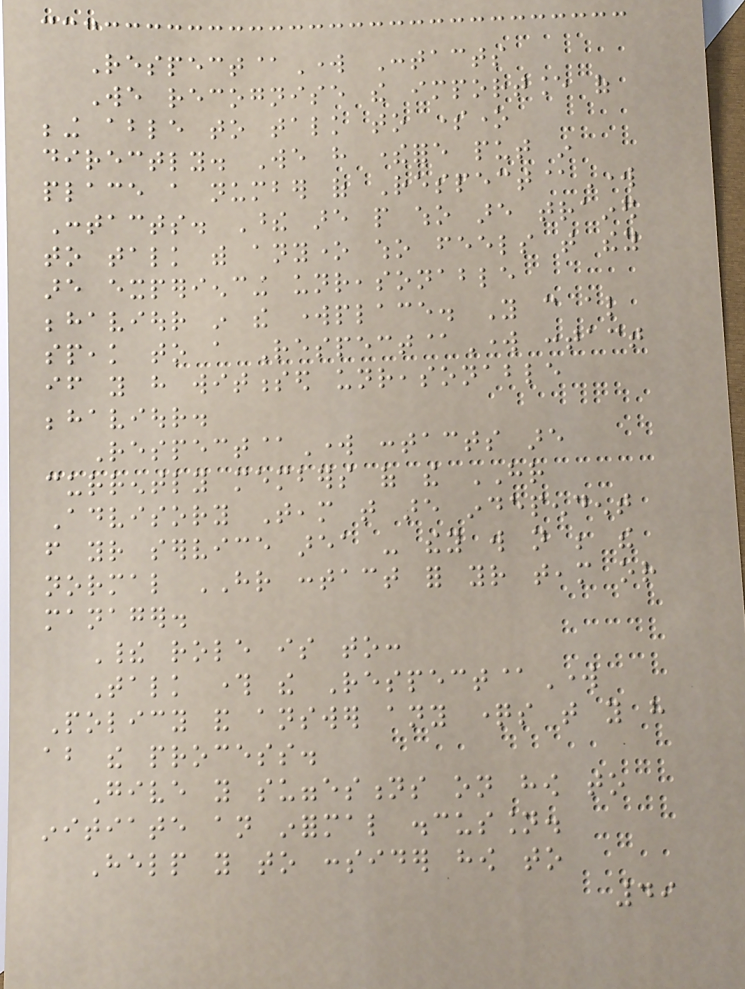Respect@Work Contacts
We recognise the importance of
being able to talk to someone
directly. We have therefore put in
place a number of Respect@Work
Contacts. These are people who are trained
to talk with anyone who feels that they
are experiencing unreasonable
behaviour in the workplace. You can also
speak to a Respect@Work contact
if you have witnessed unreasonable
behaviour.
Respect@Work contacts are
currently members of the HR
Advisory Team that are independent
from your service area - they will not be the
normal HR contact for your team or
manager.
Their role is to:
Talk through the Respect@Work
Policy and answer any questions that you have
about the process.
Give you suggestions on how to
initiate an informal discussion.
Help you to consider how to
49
